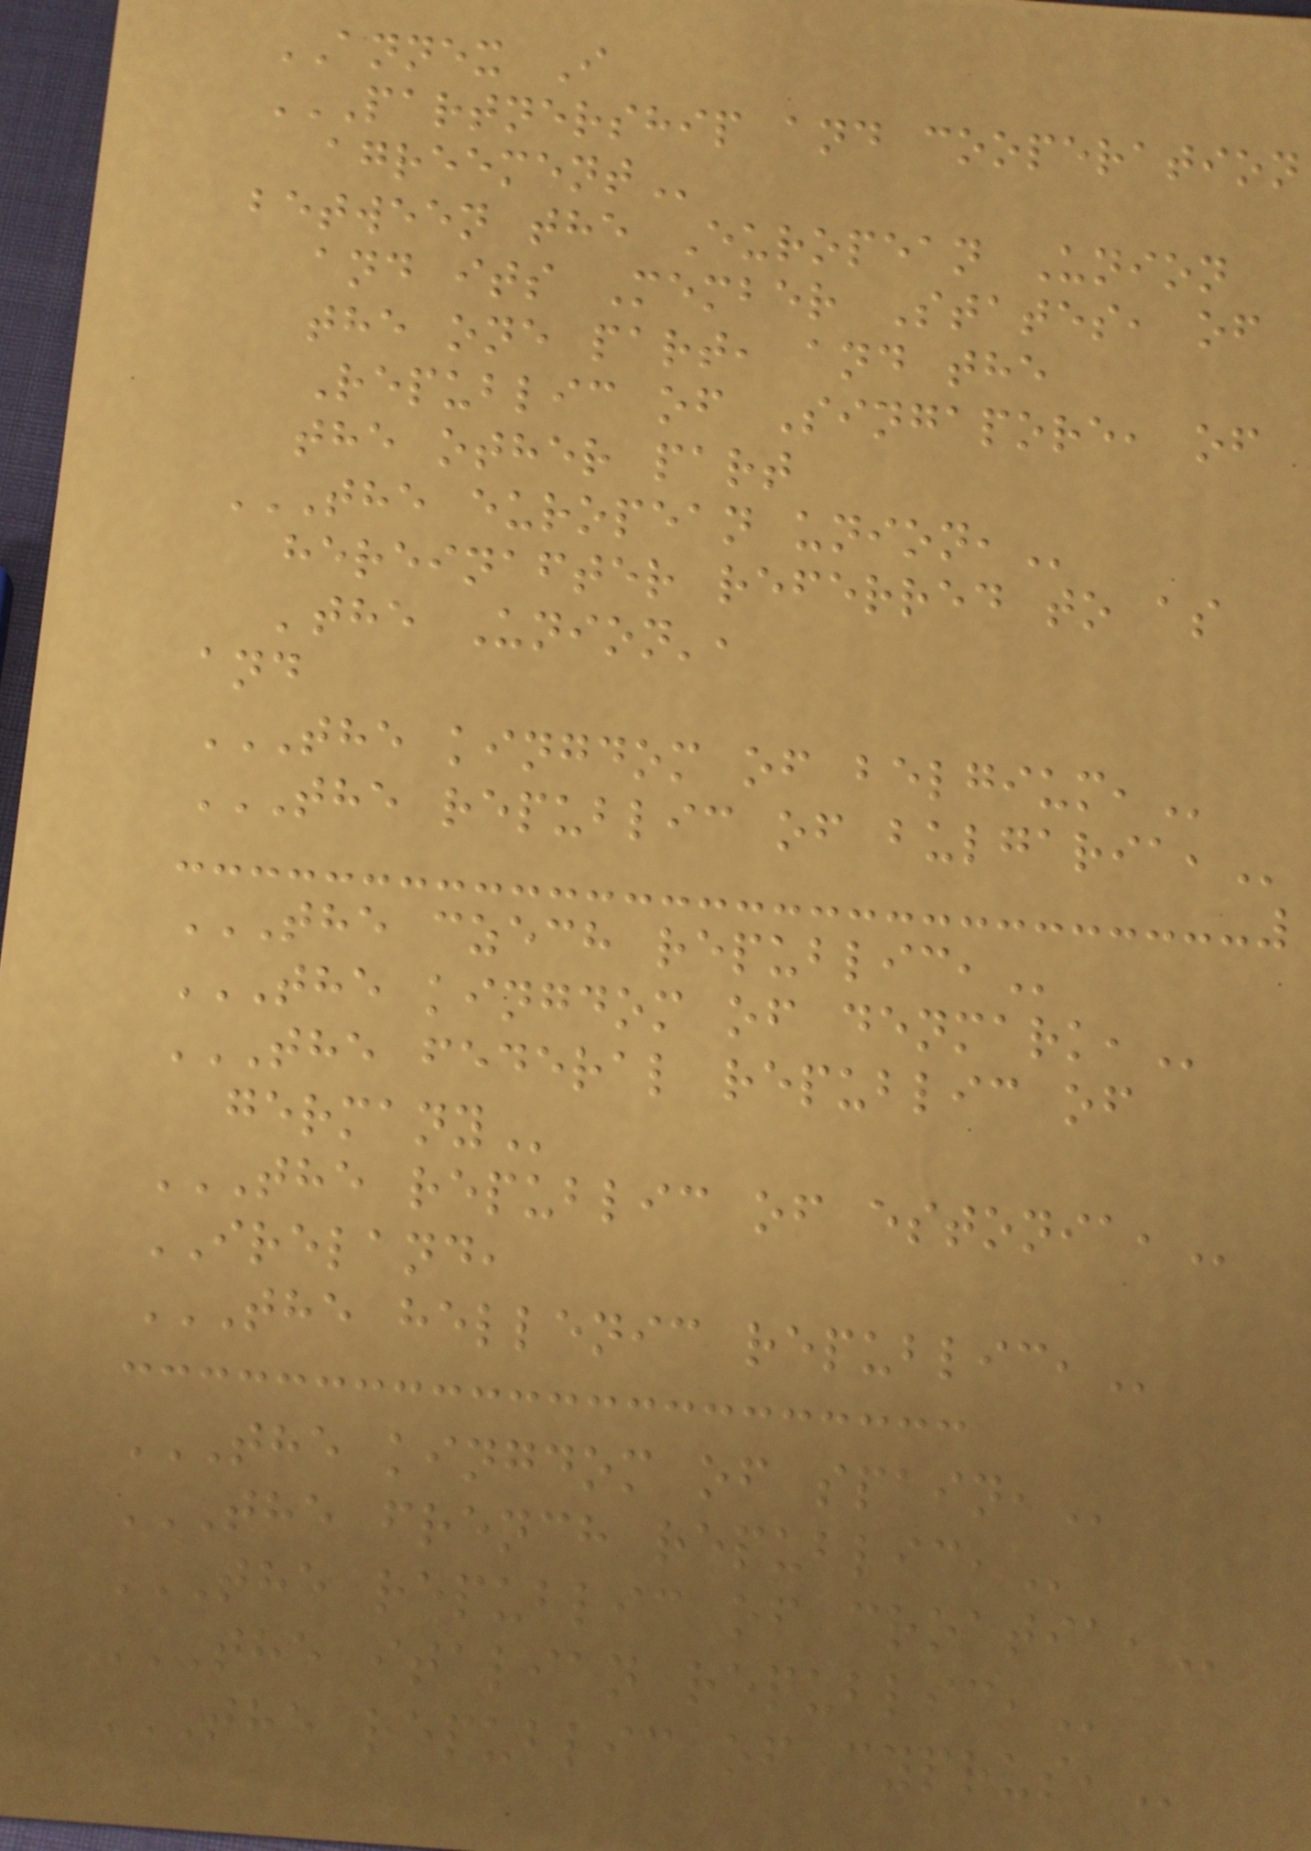ANNEX I
PARTNERSHIP AND COOPERATION
AGREEMENT
between the European Union
and its Member States, of
the one part, and the
Republic of Singapore, of
the other part
THE EUROPEAN UNION,
hereinafter referred to as
'the Union',
and
THE KINGDOM OF BELGIUM,
THE REPUBLIC OF BULGARIA,
THE CZECH REPUBLIC,
THE KINGDOM OF DENMARK,
THE FEDERAL REPUBLIC OF
GERMANY
THE REPUBLIC OF ESTONIA,
IRELAND,
THE HELLENIC REPUBLIC,
THE KINGDOM OF SPAIN,
THE FRENCH REPUBLIC,
THE REPUBLIC OF CROATIA,
THE ITALIAN REPUBLIC,
THE REPUBLIC OF CYPRUS,
